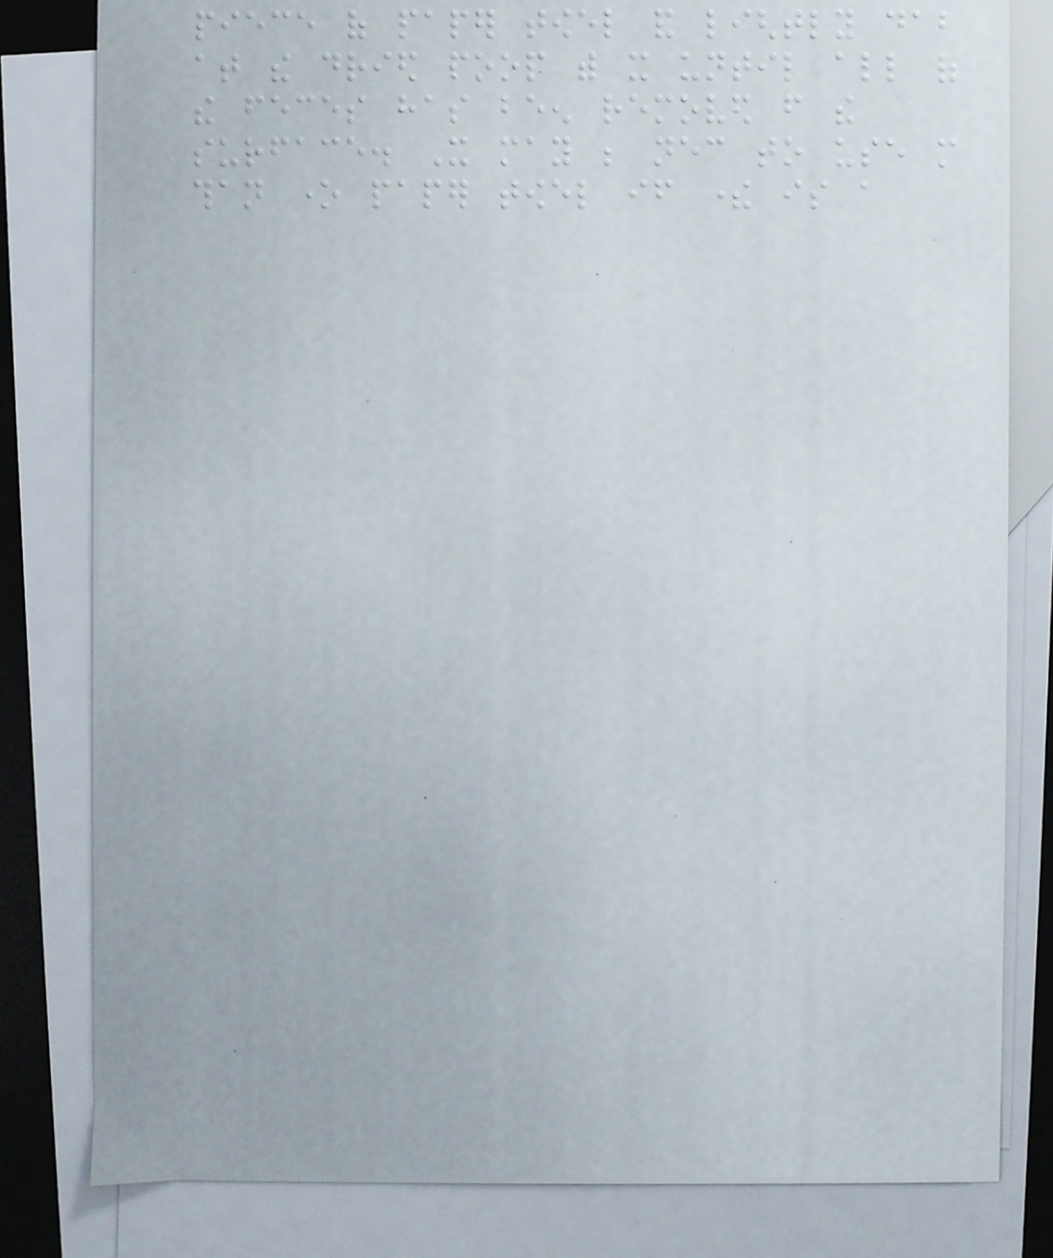piece of paper towel and lightly dab
at the dried poop with it until all of
the feces has been removed from the
surface. It may be necessary to use more
than one paper towel if there is a
